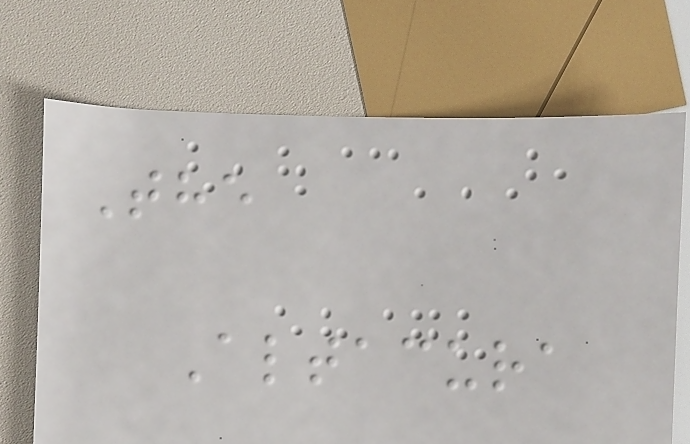The
Altacura
